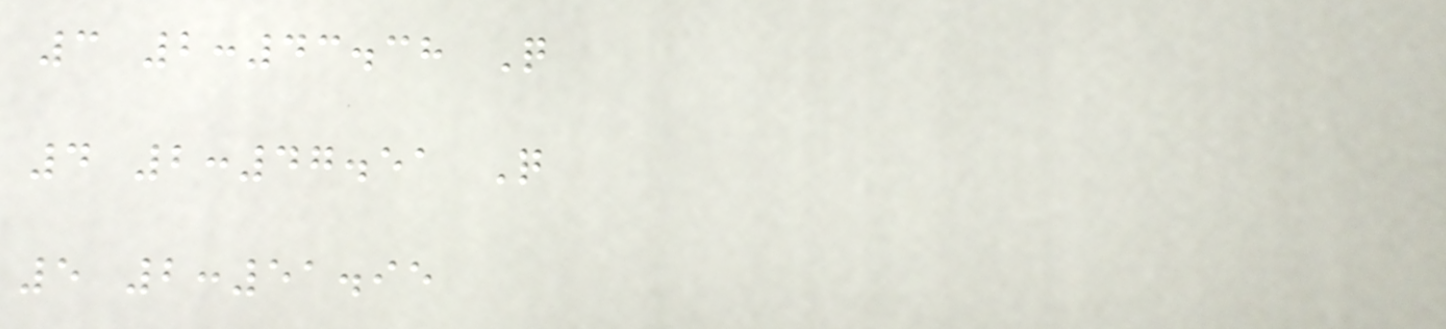3 2:43.38 Q
4 2:47.51 Q
5 2:51.95
